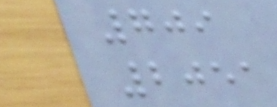709
2051
